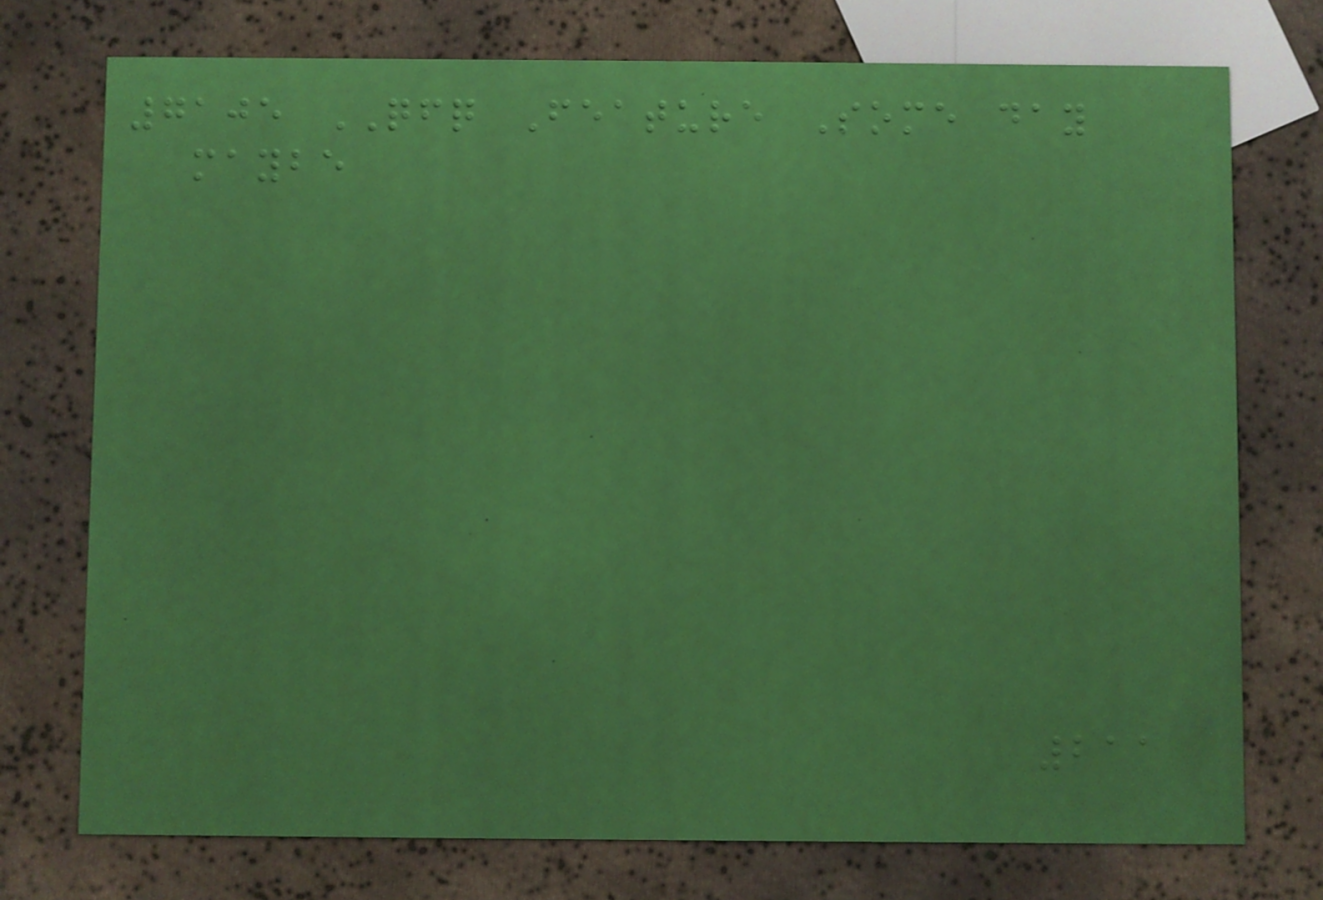7105 QFQ Feature Some day
maybe
211
